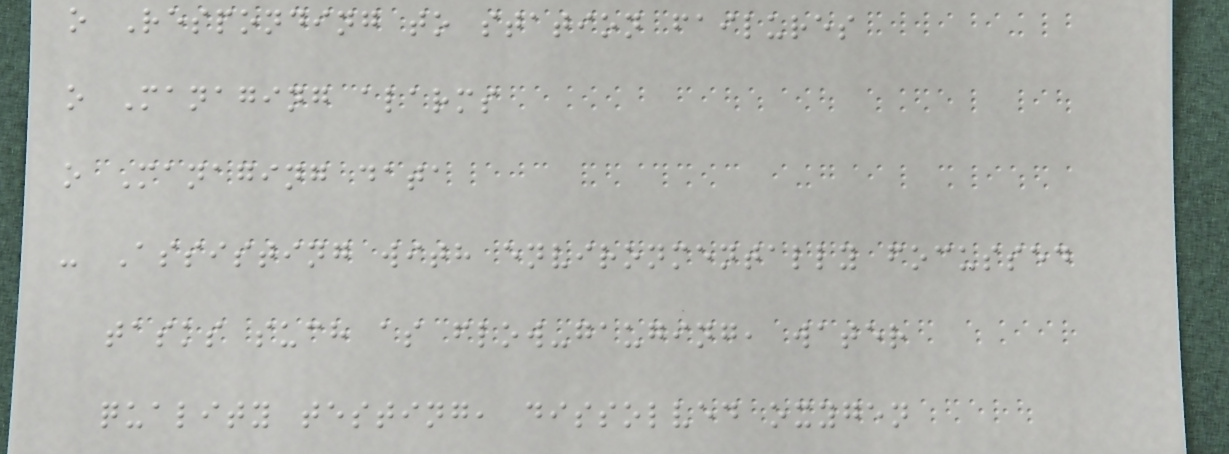o Responding to station failures
o Managing alarms
o Managing data
- Assisting with environmentally focussed
tasks such as flow-gauging, water
quality testing, dissolved oxygen
